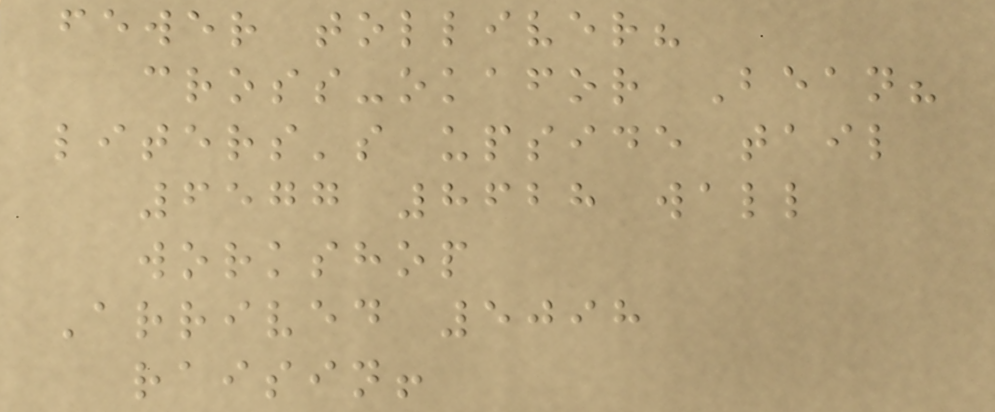fewer tolliver?
cross-okafor Bean?
liters's upside tail
6577 8628 wall
workshop
Arrived 5098
raisin!
